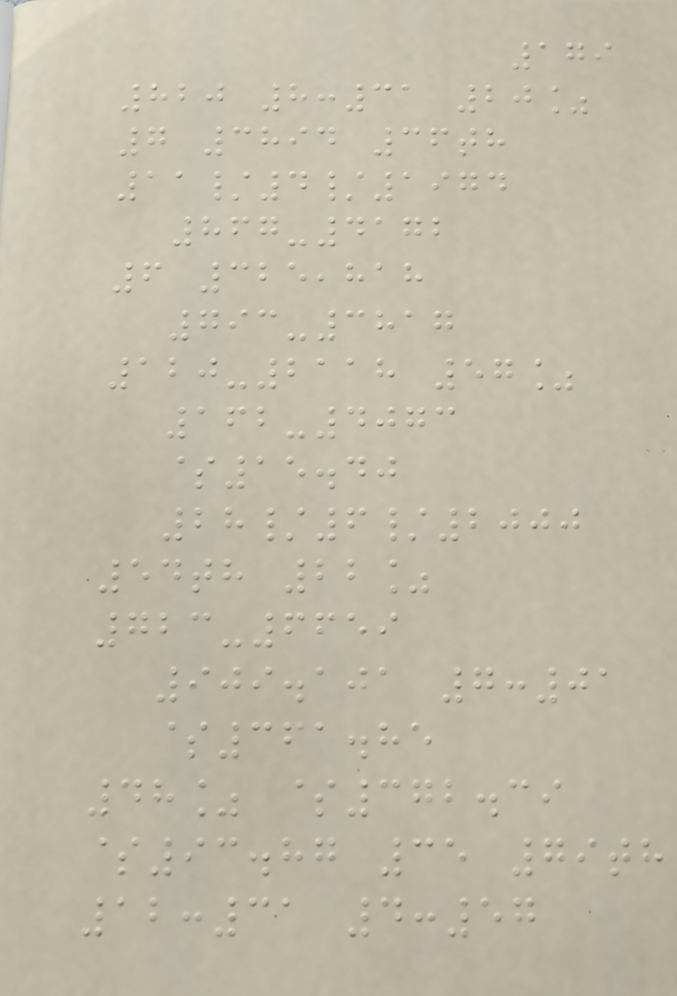179
820 8:31 20%
7 3894 36th
11/4/1974
867-4172
6 325,818
793-3817
120-2118 57%
162-4073
$15.40
28/6/2000
54th 22%
723-6659
909.101 7:01
$361.85
48% $372.39
$93.87 35 79th
12:31 4:57
